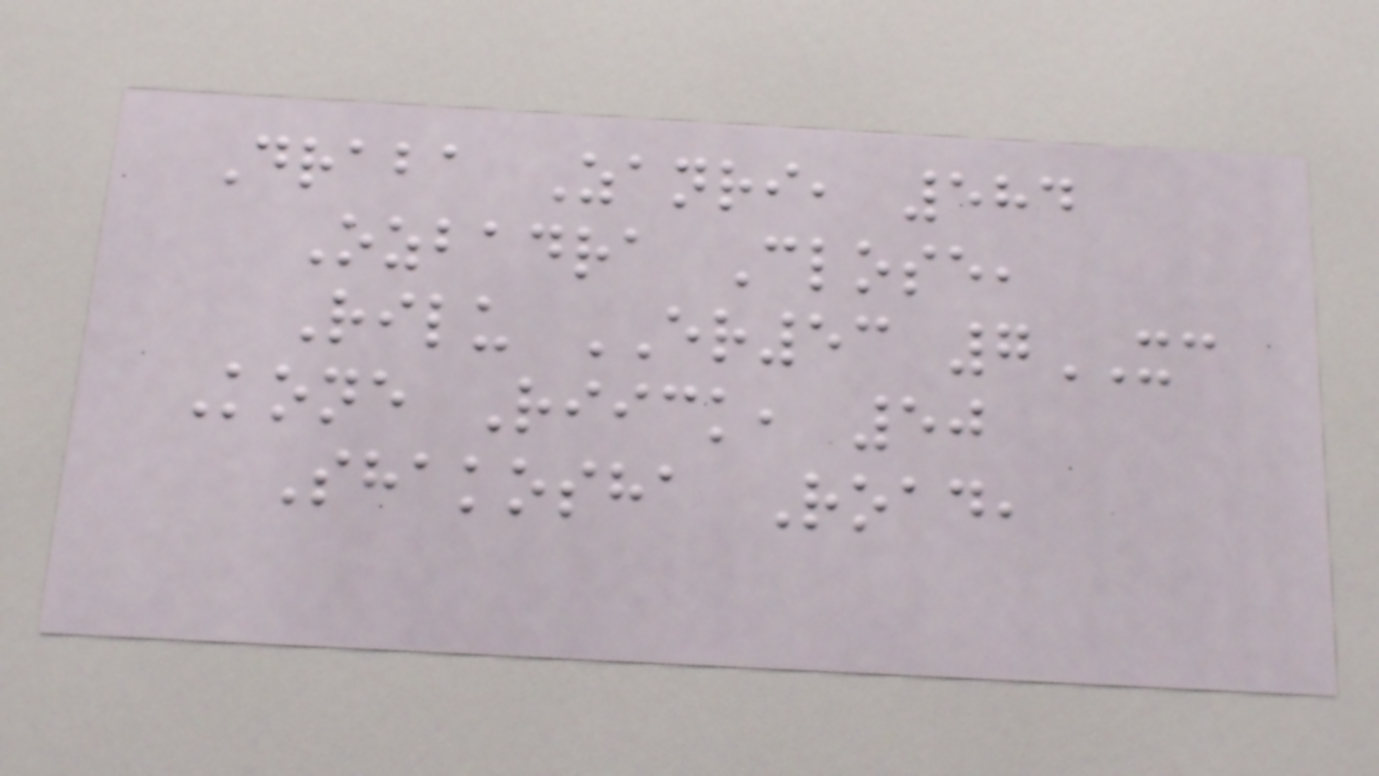Draba Zanri, 584
Ozbadra Close,
Rilu ER53 7XC
Kone Riick, 50
Shakosha Road,
